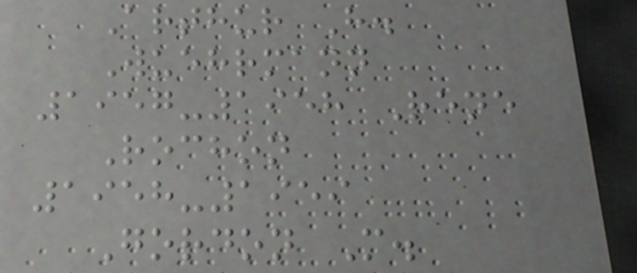Arthur H.
Wuehrmann
1957-1958 Rene
Rochon
1958-1959
Gordon M.
